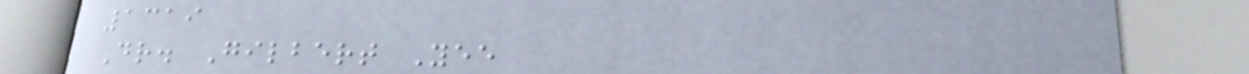1319
Dr. Gilbert Yee
